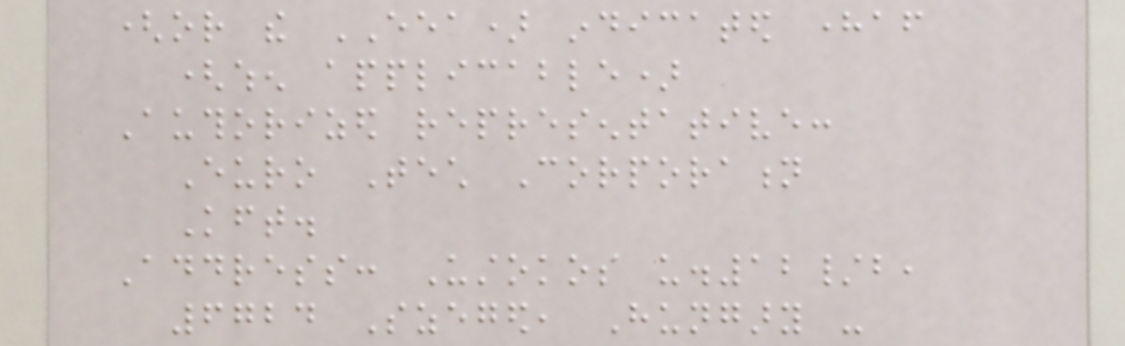(or the EEA) indicated hereafter
(when applicable)
Authorized representative:
Euro Tech Corporation
Kft.
Address: Ustokos u.12/b,
6724 Szeged, Hungary -
